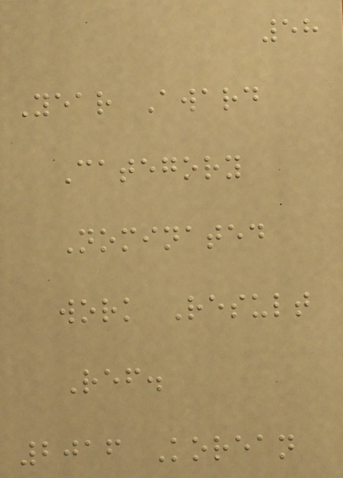58
Year Award
Category
Nominated
work Result
Ref.
2016 Korean
